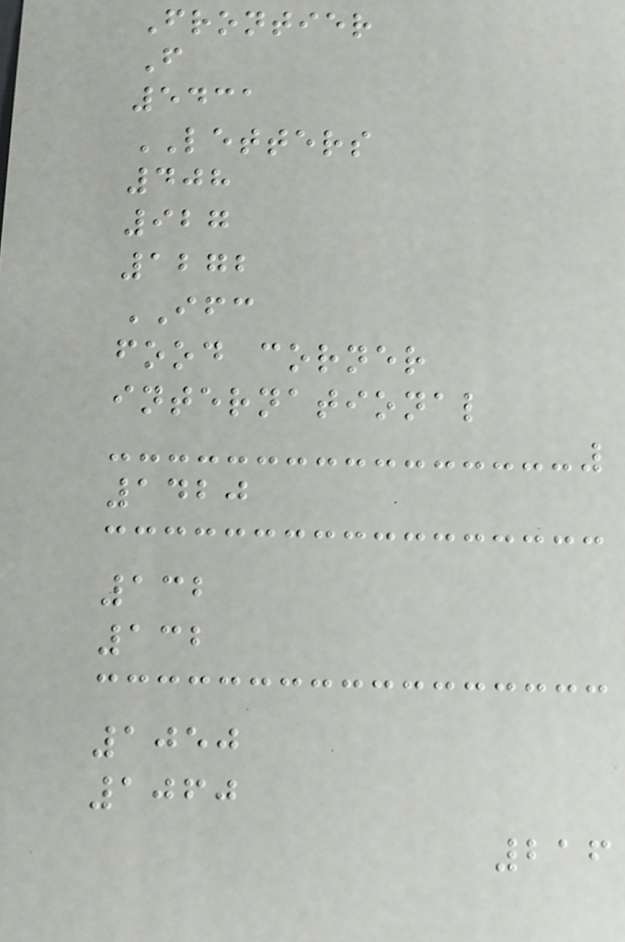Frontier
F
5431
LETTERS
408
927
1272
IFC
food corner
international
1420
132
132
1050
1060
216
